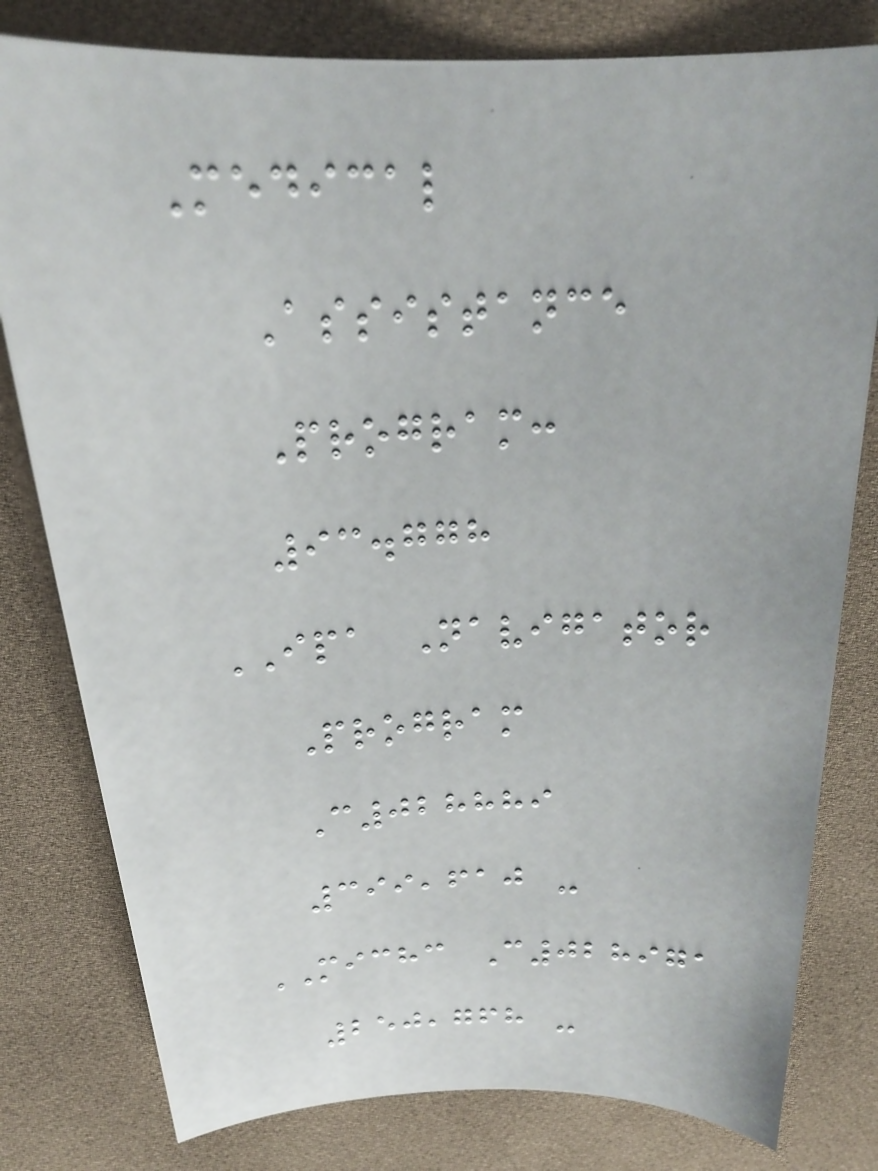Medical
Assistance
Program:
93.778
IPA Navigator
Program
C028889
399,610 -
MICHC C028971
250,768 -
